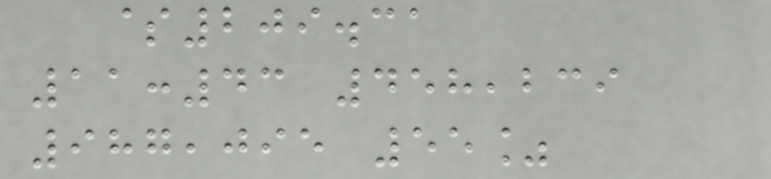$209.31
11:43 458,239
987,095 55%
